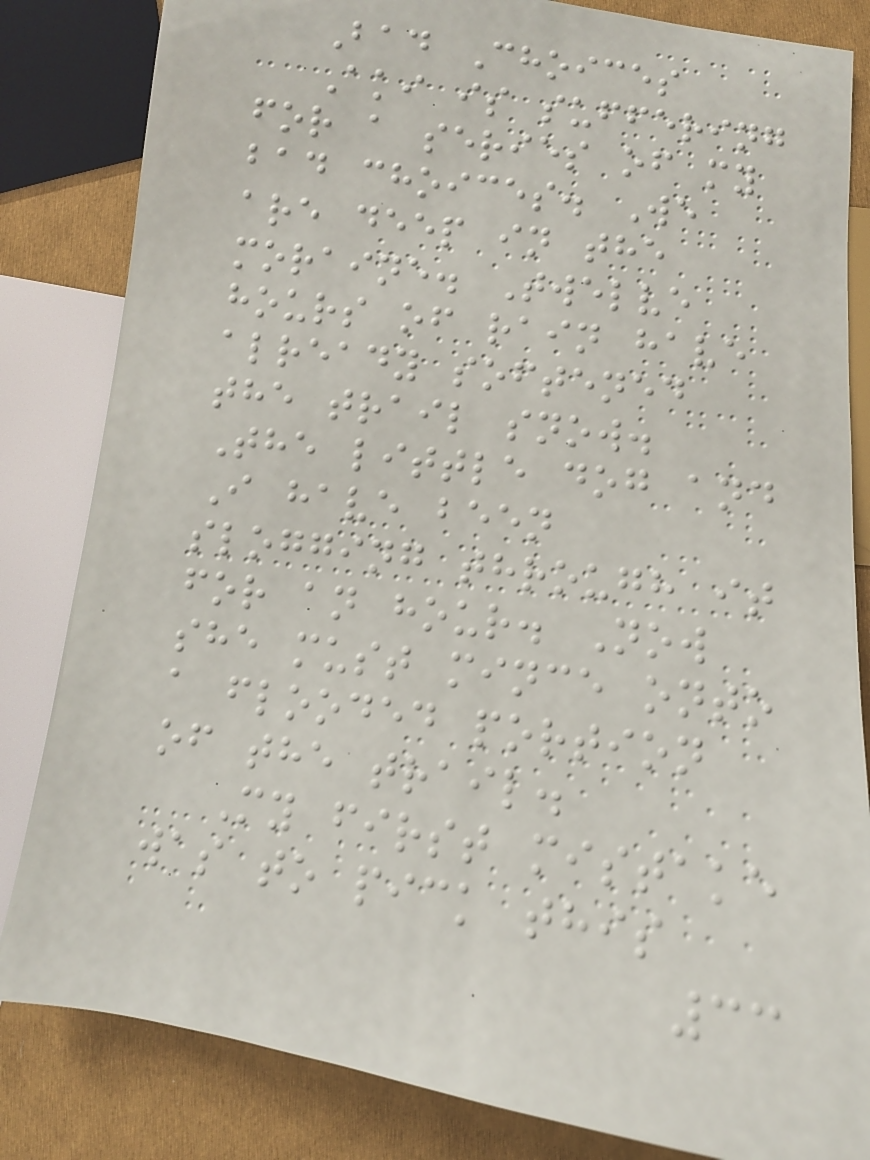Bad Choices
Aki is suffering
for a series of my
bad choices. We
are deep in the
moraine. Twelve
hours of rain have
already softened
the trail snow.
The little dog and
I have been
slogging through it
for an hour. Now
she must mince onto
a flooded portion
of the trail.
My first mistake
was to pick this
33
